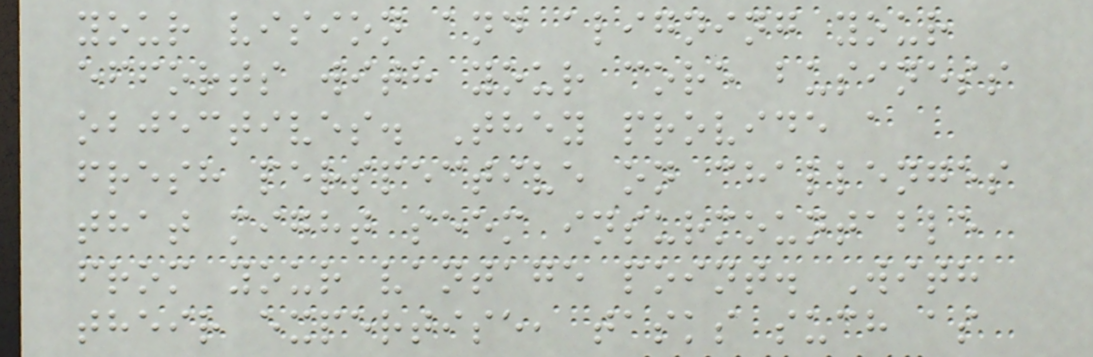your vision and aligning your
efforts with your core business
objectives. They provide a
fresh perspective on challenges
that might seem insurmountable
from your vantage point. With
their expertise, tasks such as
